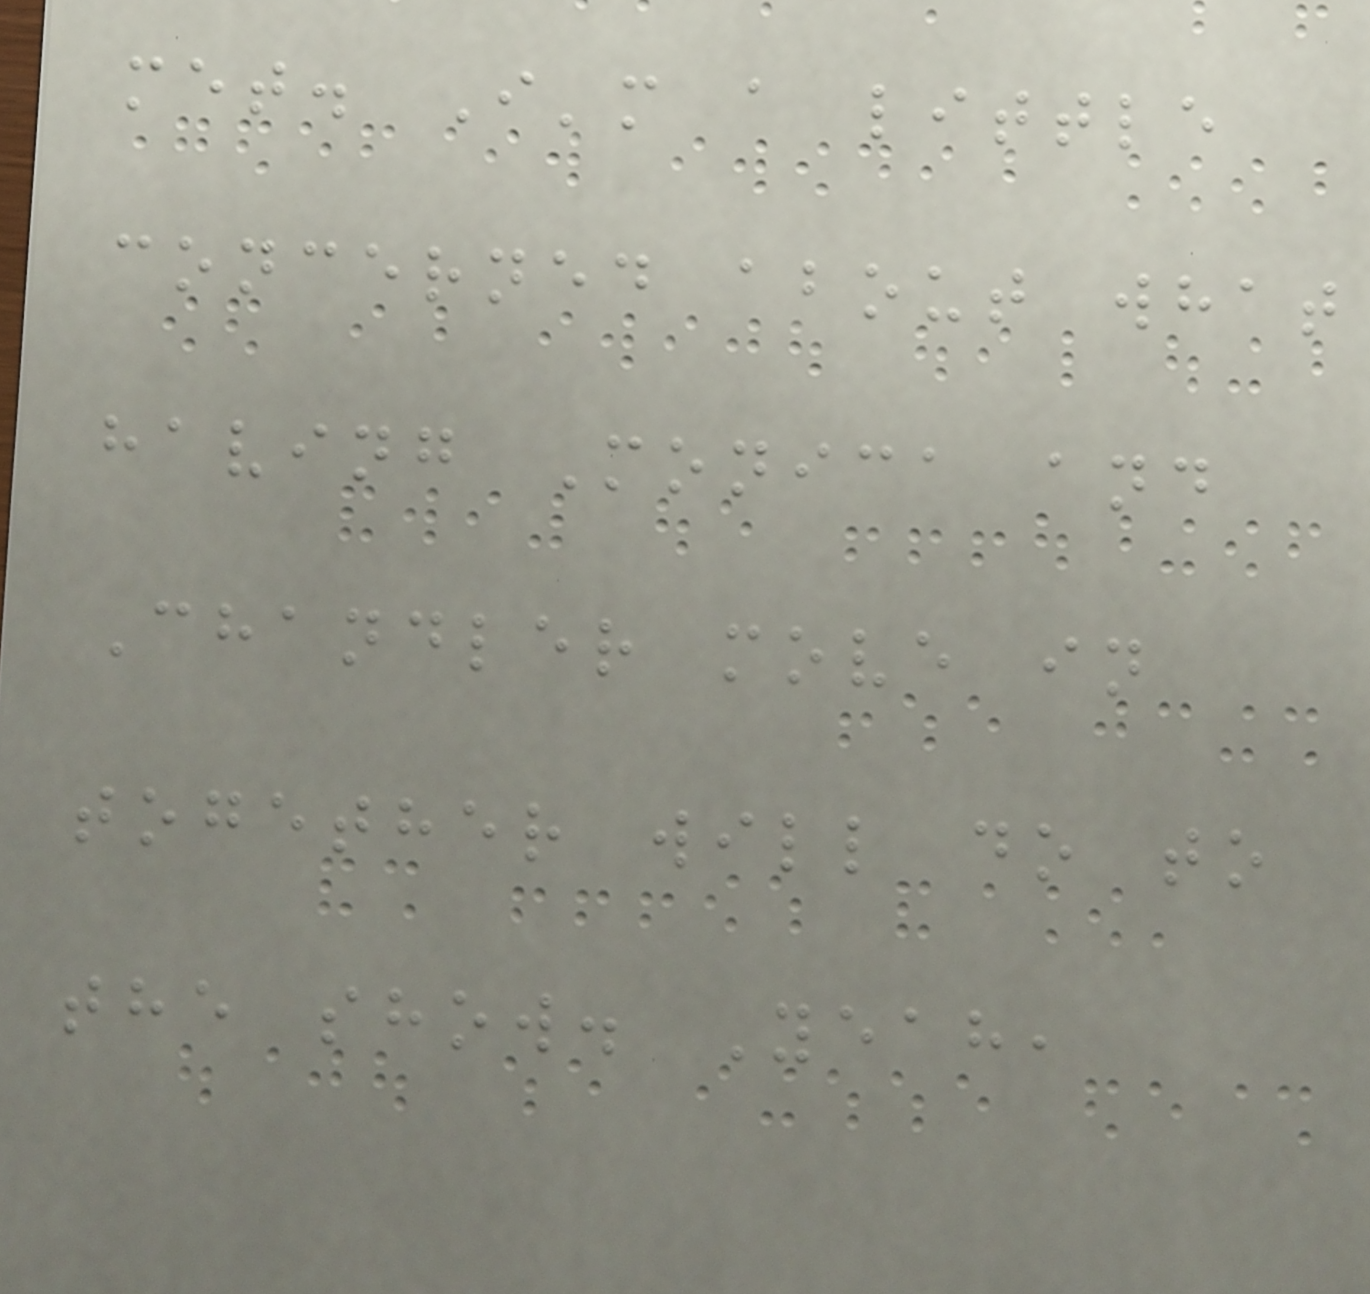met. I'm a little
concerned about what
having Monica and
Chandler move in
together will do to
the show. Yeah,
